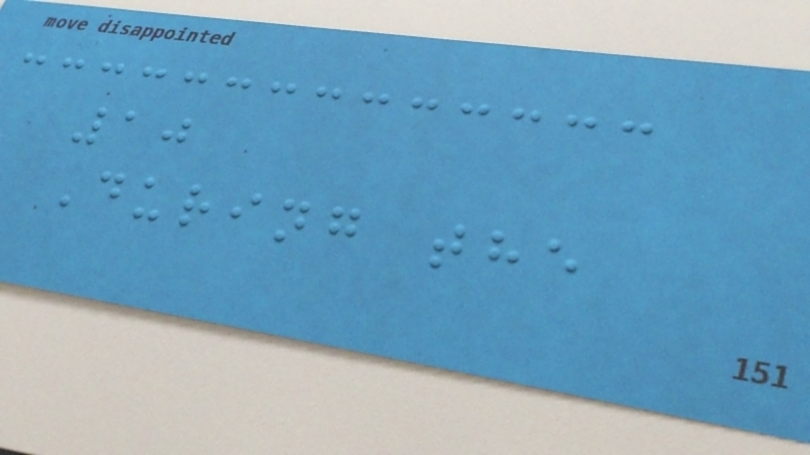10
During the
